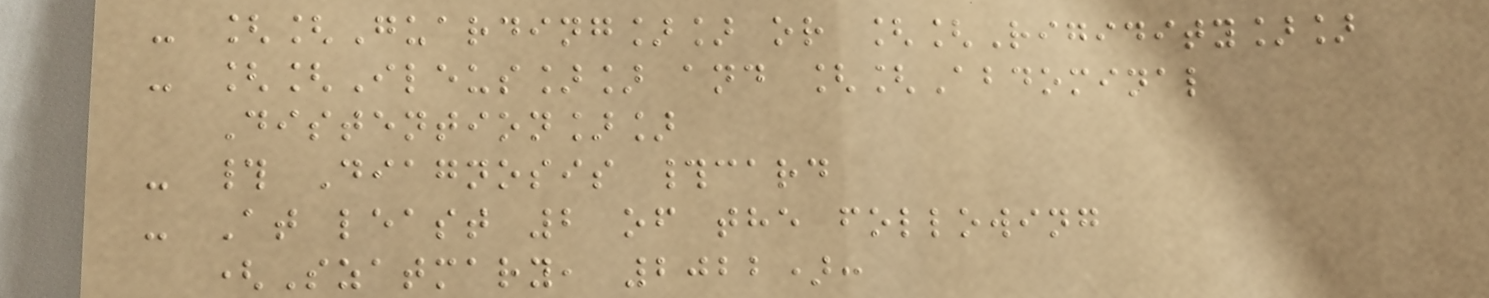- [[Guarding]] or [[Rigidity]]
- [[Ileus]] and [[Abdominal
Distention]]
- # Diagnosis #card
- At least 2 of the following
(Szatmary, 2022):
